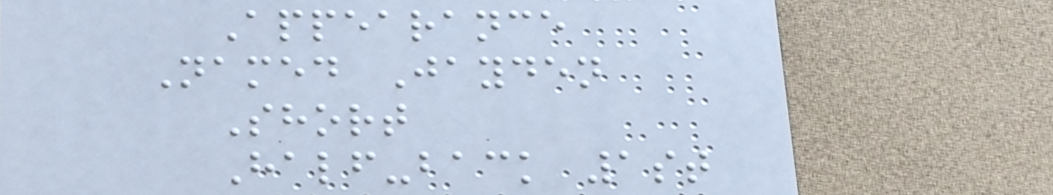Appearance
Named Jayden
Short
Half-back 1st
